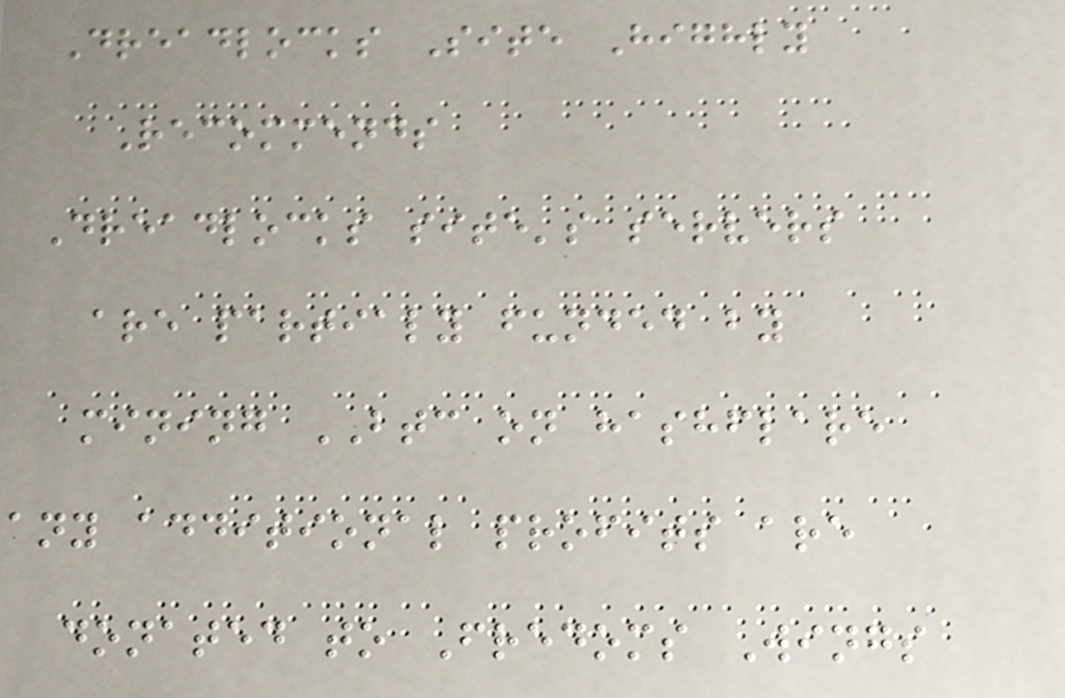Dreadlocks Site Highly
Recommends
Dreadlocks site's servers
are partialy funded by
mining BTC on hashflare
any additional profits are
donated to Fredoms Wings
